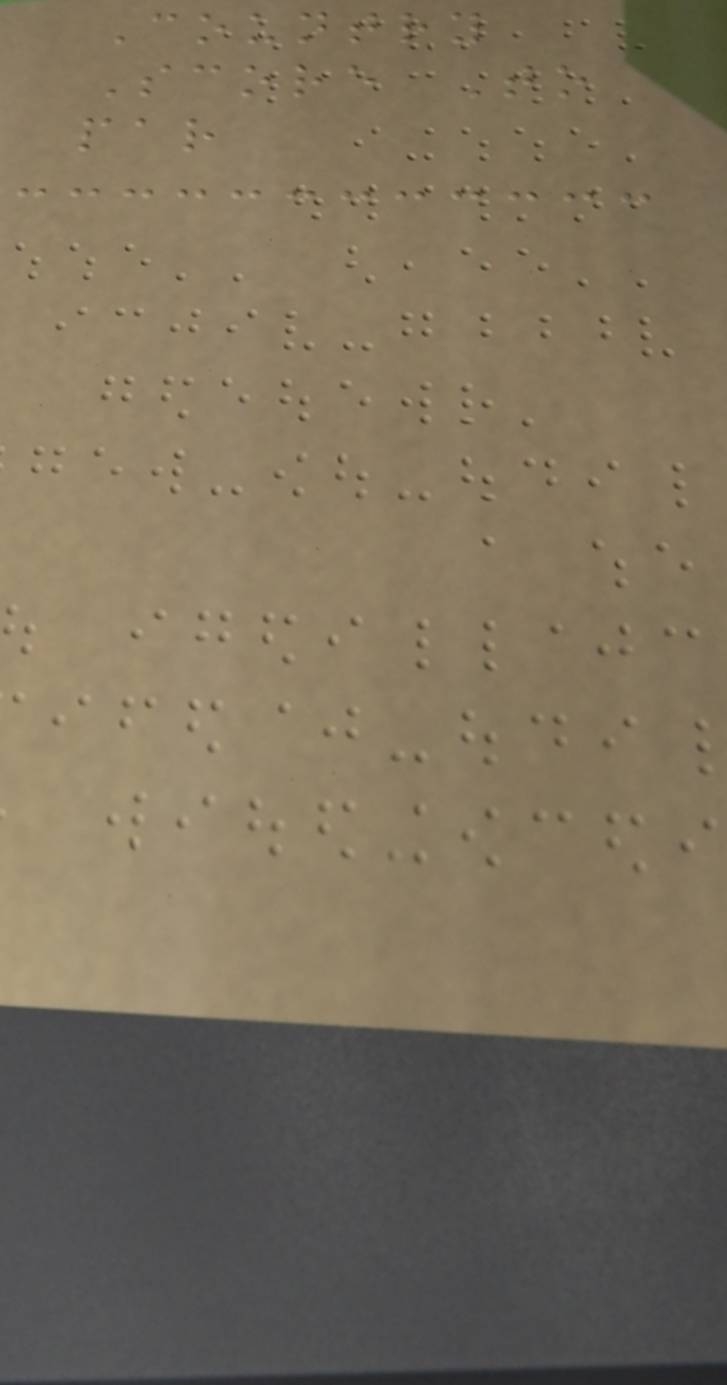Country
Score To
par
